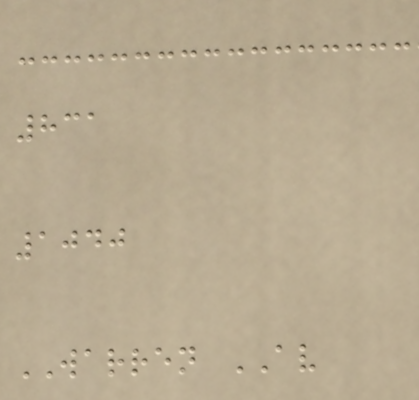831
1040
WARREN AV
